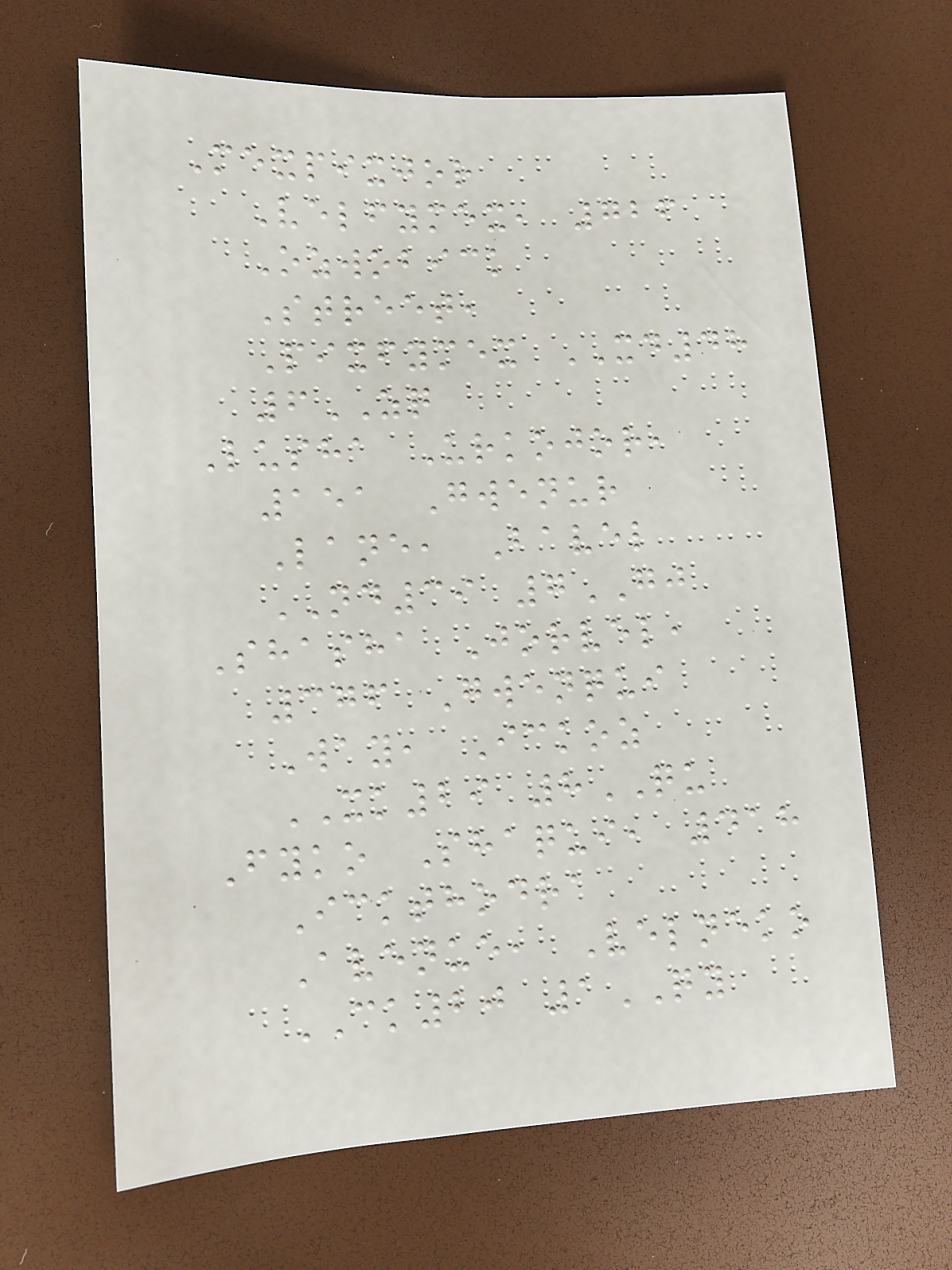Mexpixjor
Velfymex, 726
Ozwobick
Street,
Pixfymex XD48
6ZQ
Lusha Urkojor,
151 Gwenur
Lane, Bavel
ND39 7GJ
Shasha Jorvel,
376 Gwenqui
Way, Ickoz
XK29 8QU
Fyko Shaqui, 418
Ickthodra
Avenue, Velneko
CK20 1QY
